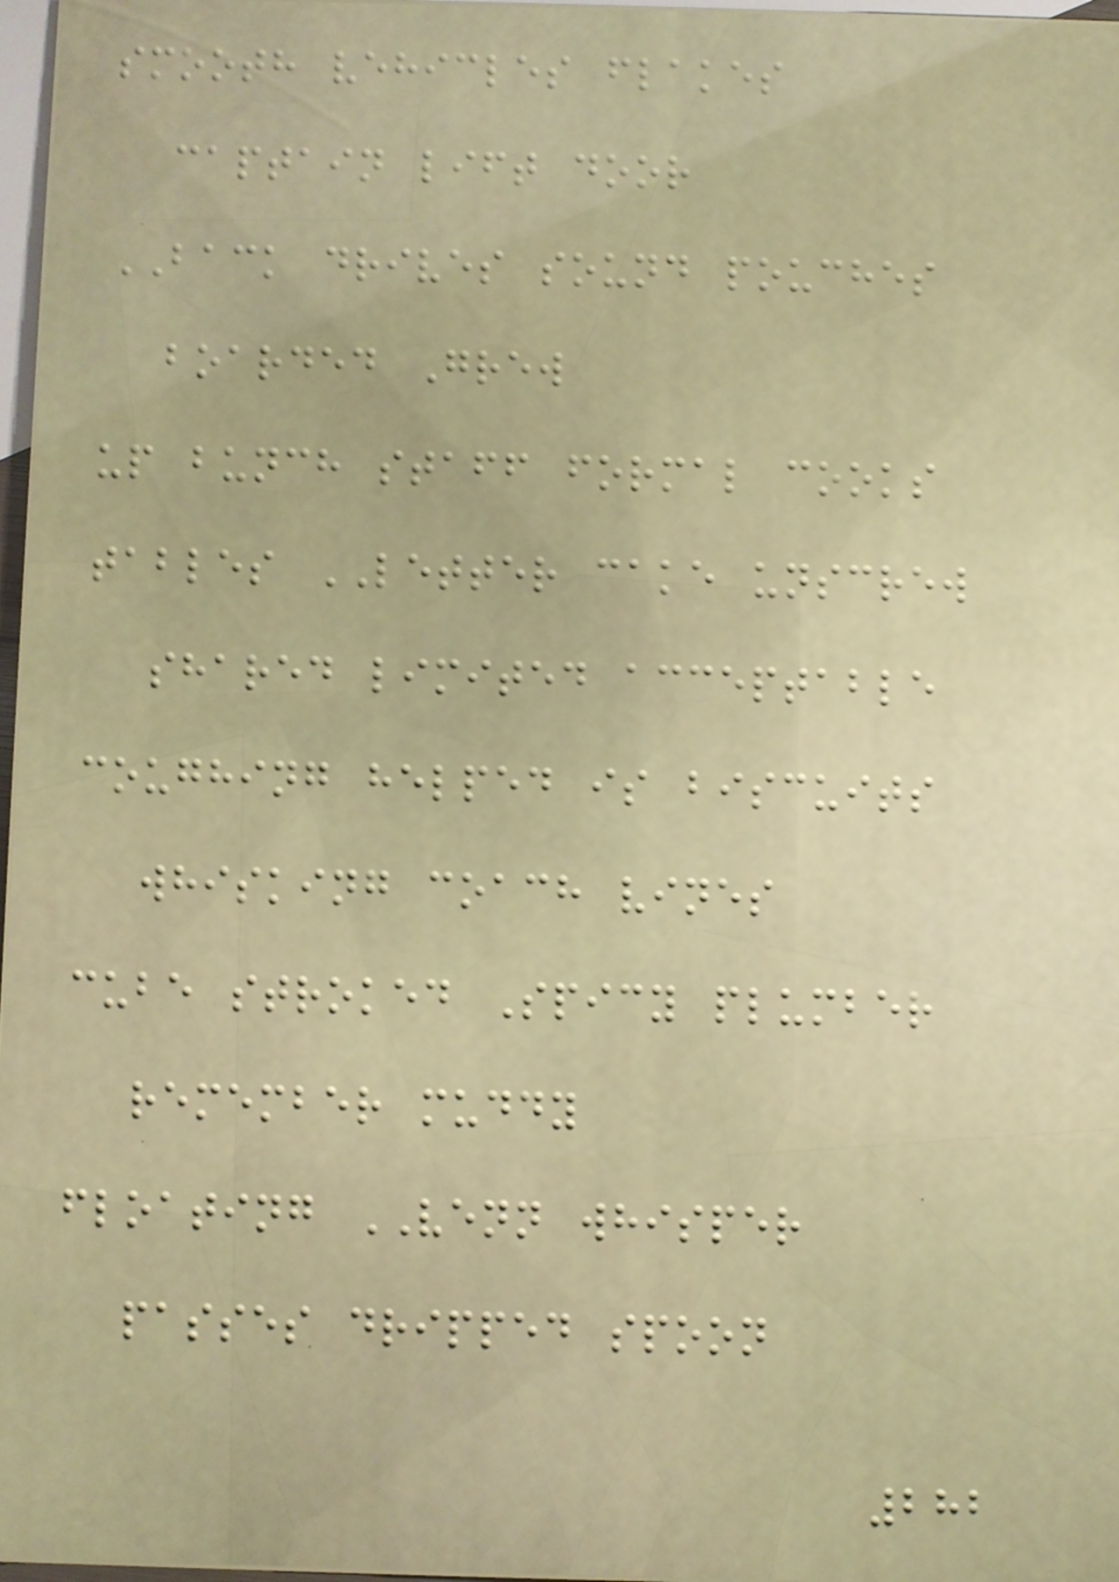smooth vehicles flakes
captain lift door
BACK drives sound pouches
boarded Grew
up bunch staff formal cooks
tables LETTER cake unscrew
shared limited acceptable
coughing helped is biscuits
whisking coach vines
cube stroked Spicy plumber
remember muddy
floating VENN whisper
passes dripped spoon
282
